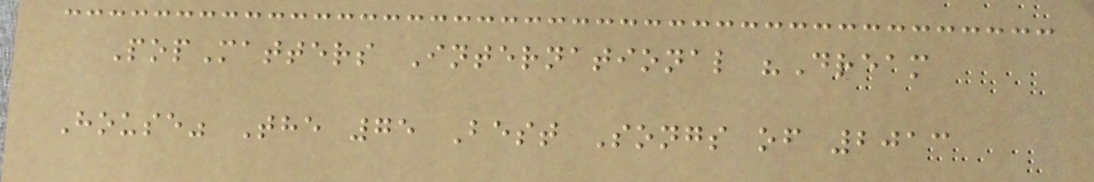PopMatters International "Dream
House" The 75 Best Songs of 2013
